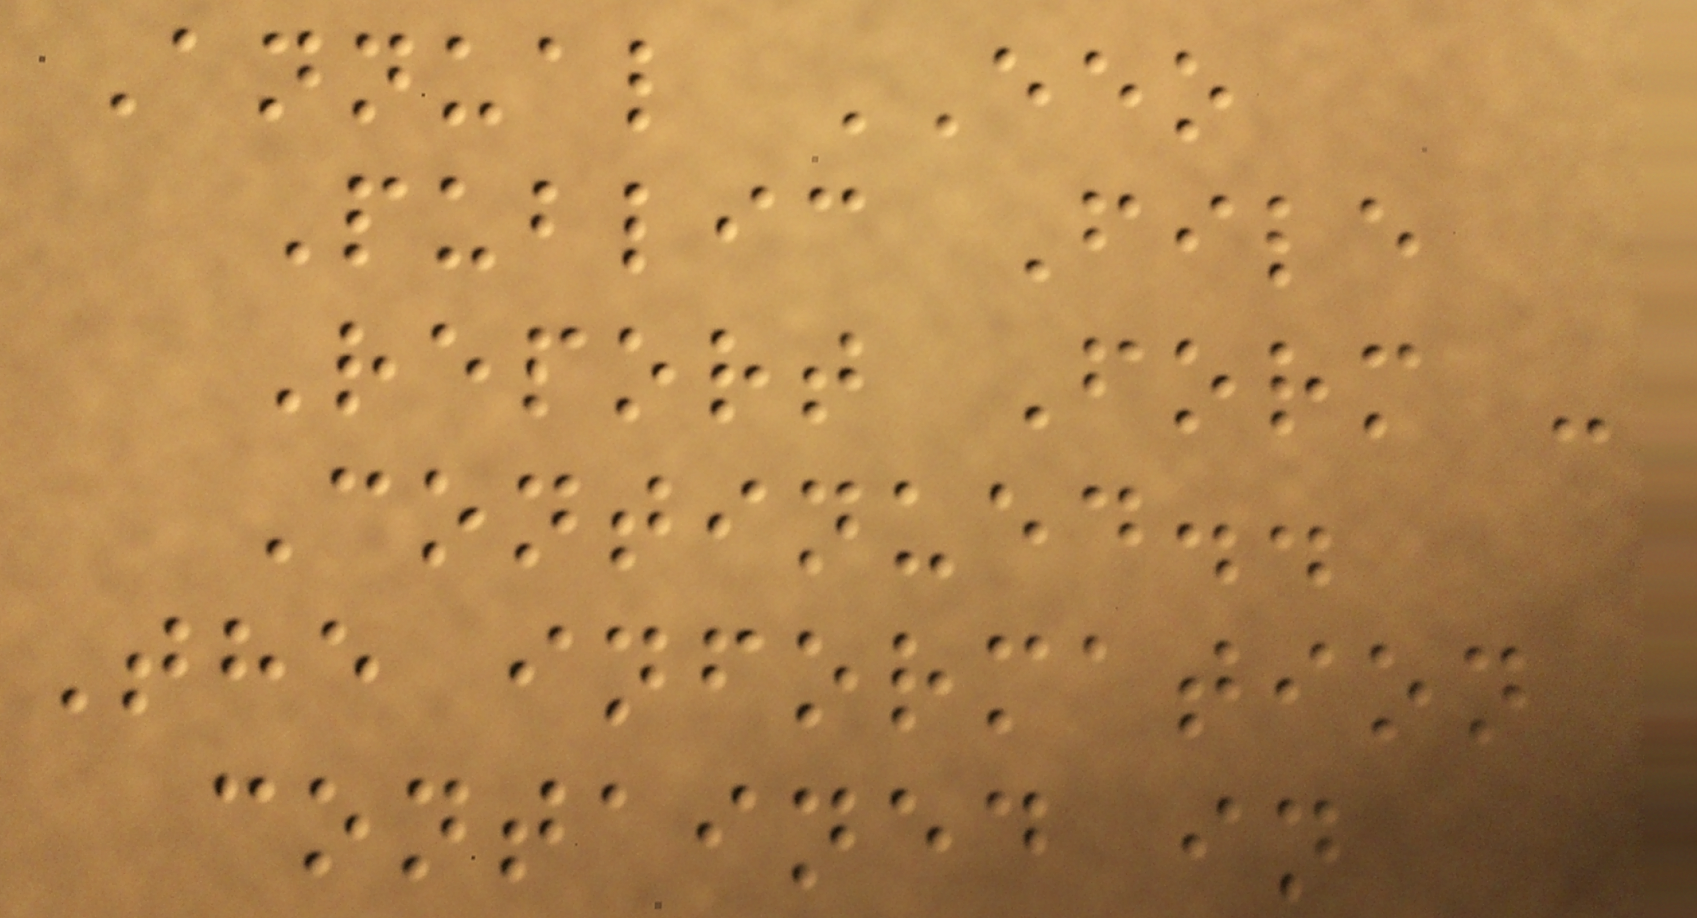Annual EEO
Public File
Report Form -
Continued..
The information
contained in
